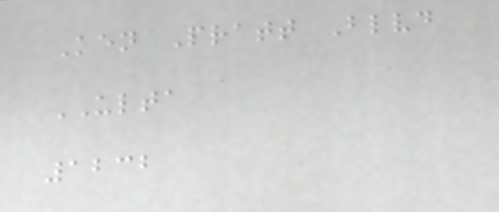Ken Pratt Blvd
ULTA
1232
